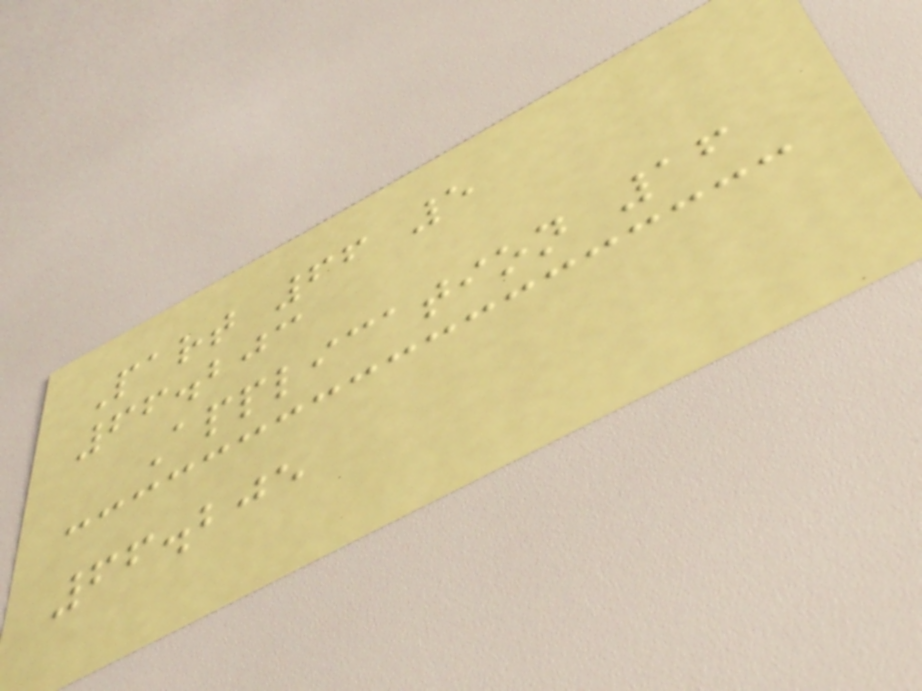Part 66 5
66.203
Application 16
66.205
